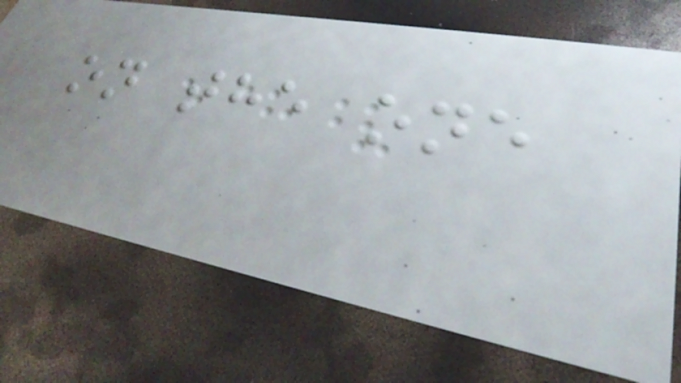on the one
